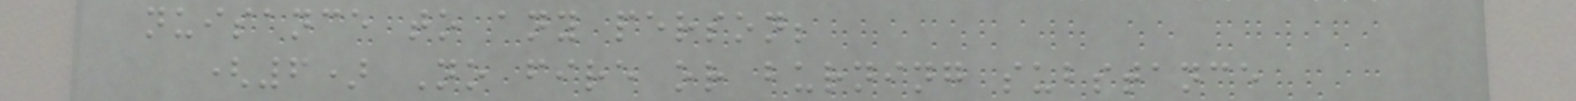nuisance to any person;
(6) No fire or burning substance
